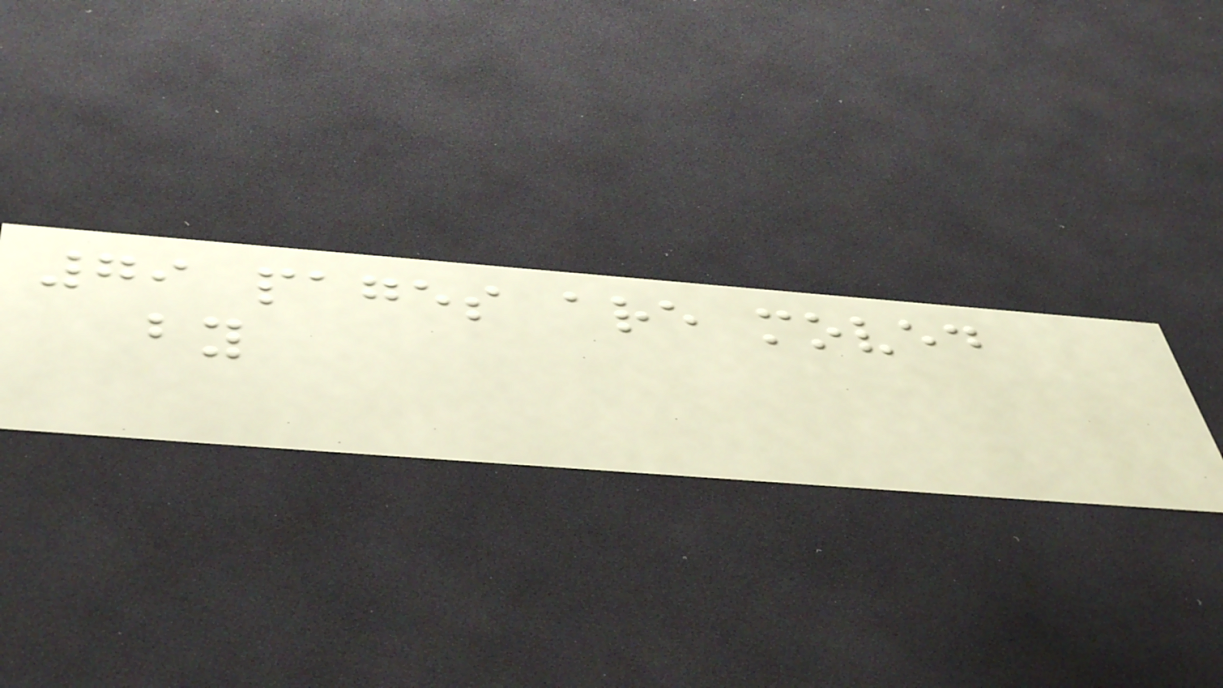79 pages are moved
by
